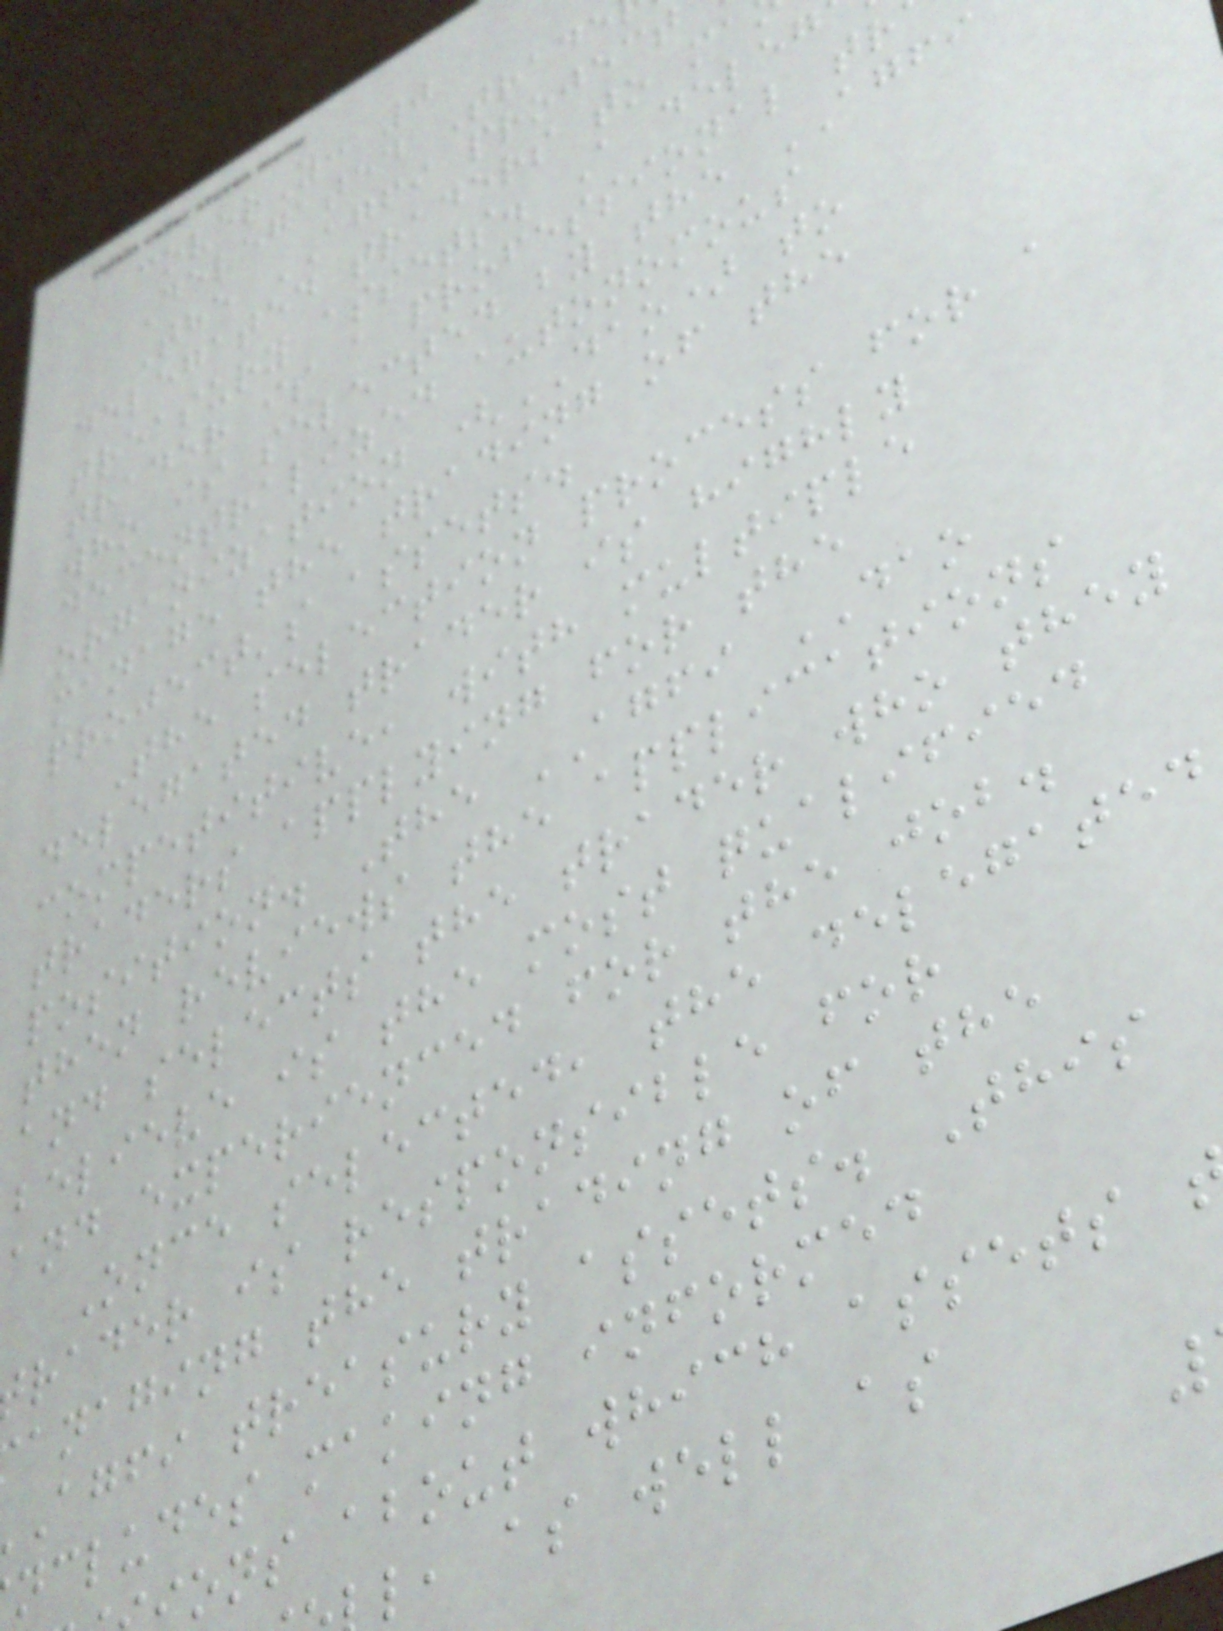coverY: 0
Delegated Trade
The AGFI project
delegated traders to ma
treasury assets. A deleg
trader is a professional tr
who is selected by the AGFI
decentralized autonomous
organization (DAO) to
manage the trading of the
project's assets.
The selection process for a
delegated trader is highly
competitive, with multiple
traders applying for the
position. The AGFI DAO
then reviews the applications
and selects the trader who they
believe is the most qualified
and experienced for the job.
Once selected, the delegated
rader is responsible for
anaging the trading of the
agfi treasury assets. This
ncludes making informed
ons about which assets
l, as well as
